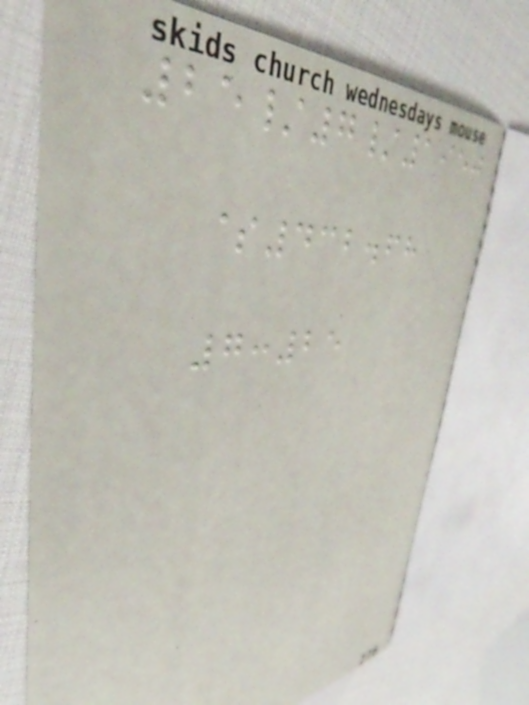25/7/1950
$432.68
7:25
